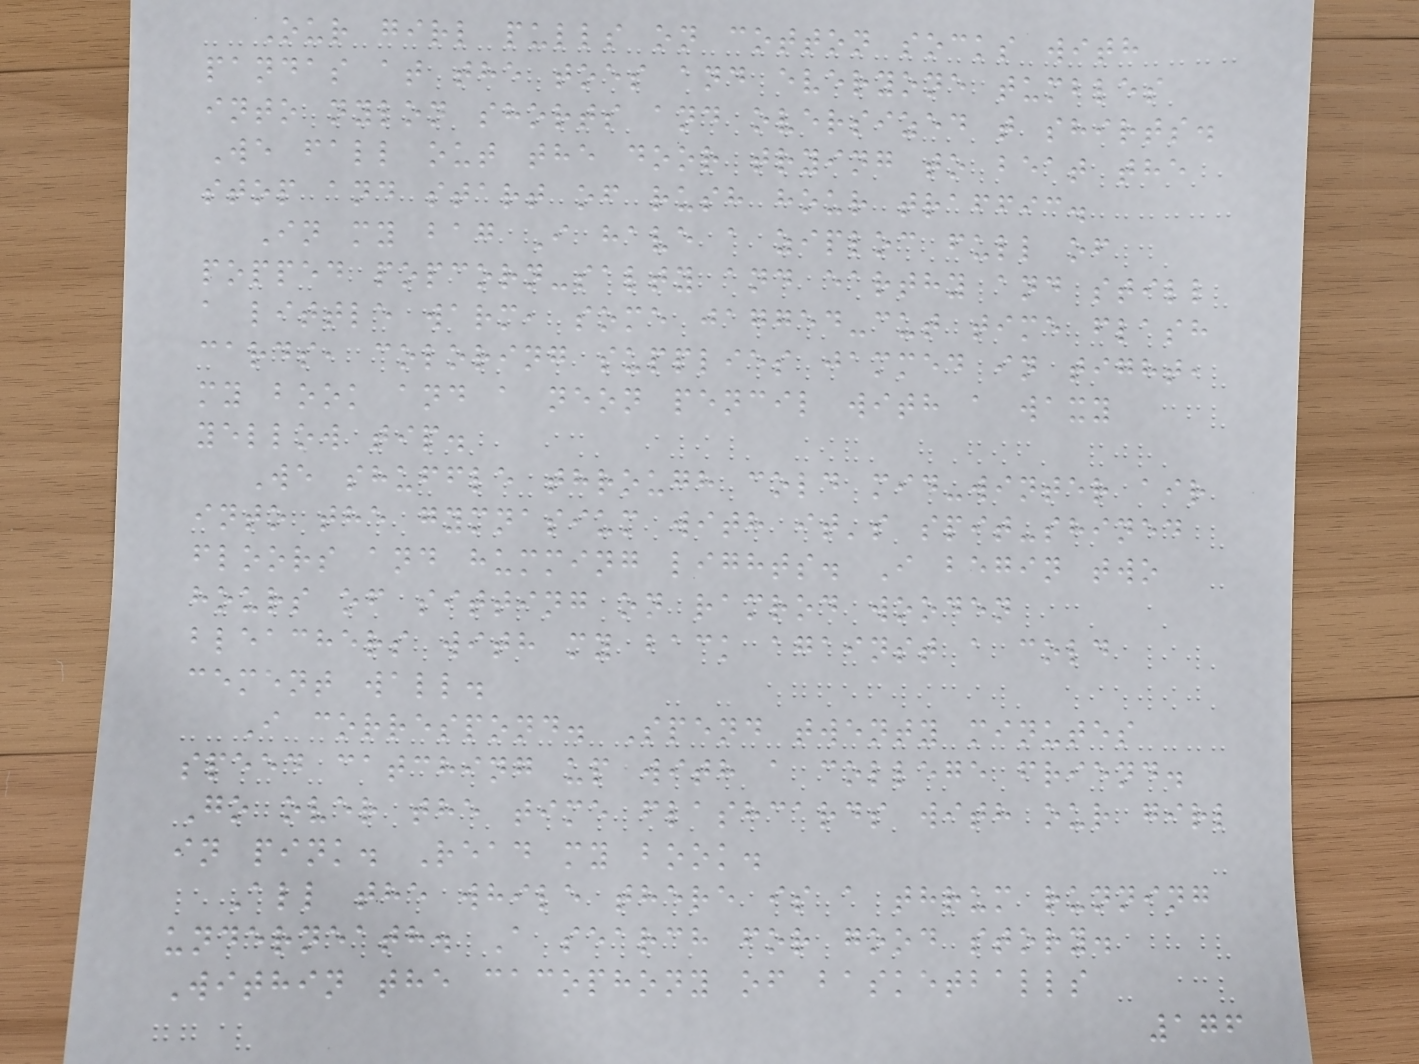Our girl pulls on cotton socks with
pandas at the toes and everyone tumbles
into nylon shorts and oversized t shirts.
We fall out the door trying to beat the
stop and start of rush hour traffic.
In my bag I have a ziploc full of
popped popcorn-salty and earthy and still
a little warm, some jagged-cut time flash
cards, coloring supplies jammed in tight,
my book and a neon pencil with a waxy
yellow tip.
We shuffle through cold mid-winter air
into the gymnasium with it's spit-shined
floors and humming lights. I begin two
hours of sitting on ramrod wooden
bleachers with my back against a cold
cement wall.
I correspond. Spend twenty minutes
speed catching up with a college friend.
Go over the time flashcards with our girl
in pink. Read my book.
All the while there is a thrum running
underneath. A search for good story.
Within the cacophony of basketballs
176
